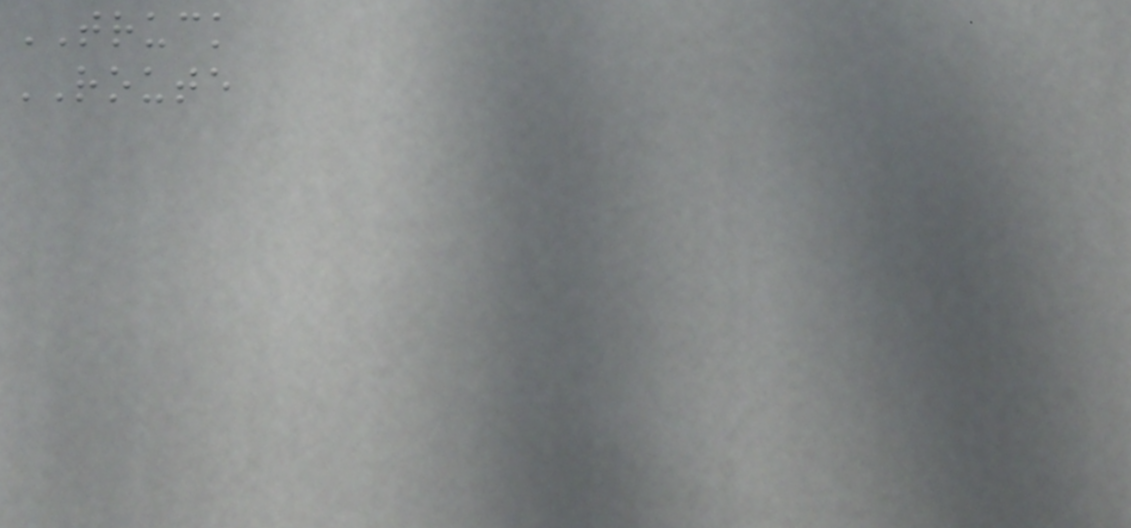TRUCK
ROUTE
